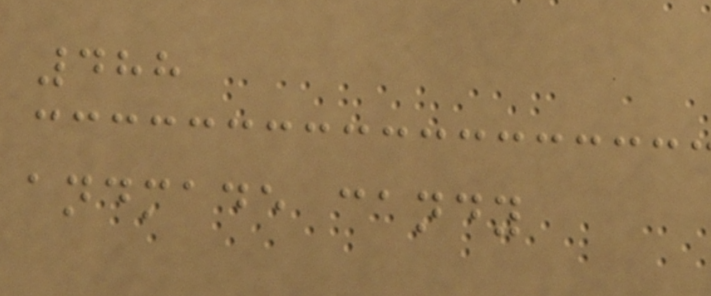488
andmade candy
